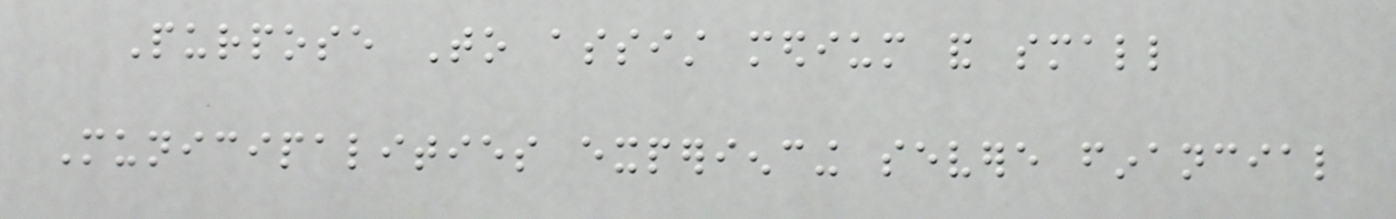Purpose To assist medium and small
Municipalities experiencing severe financial
